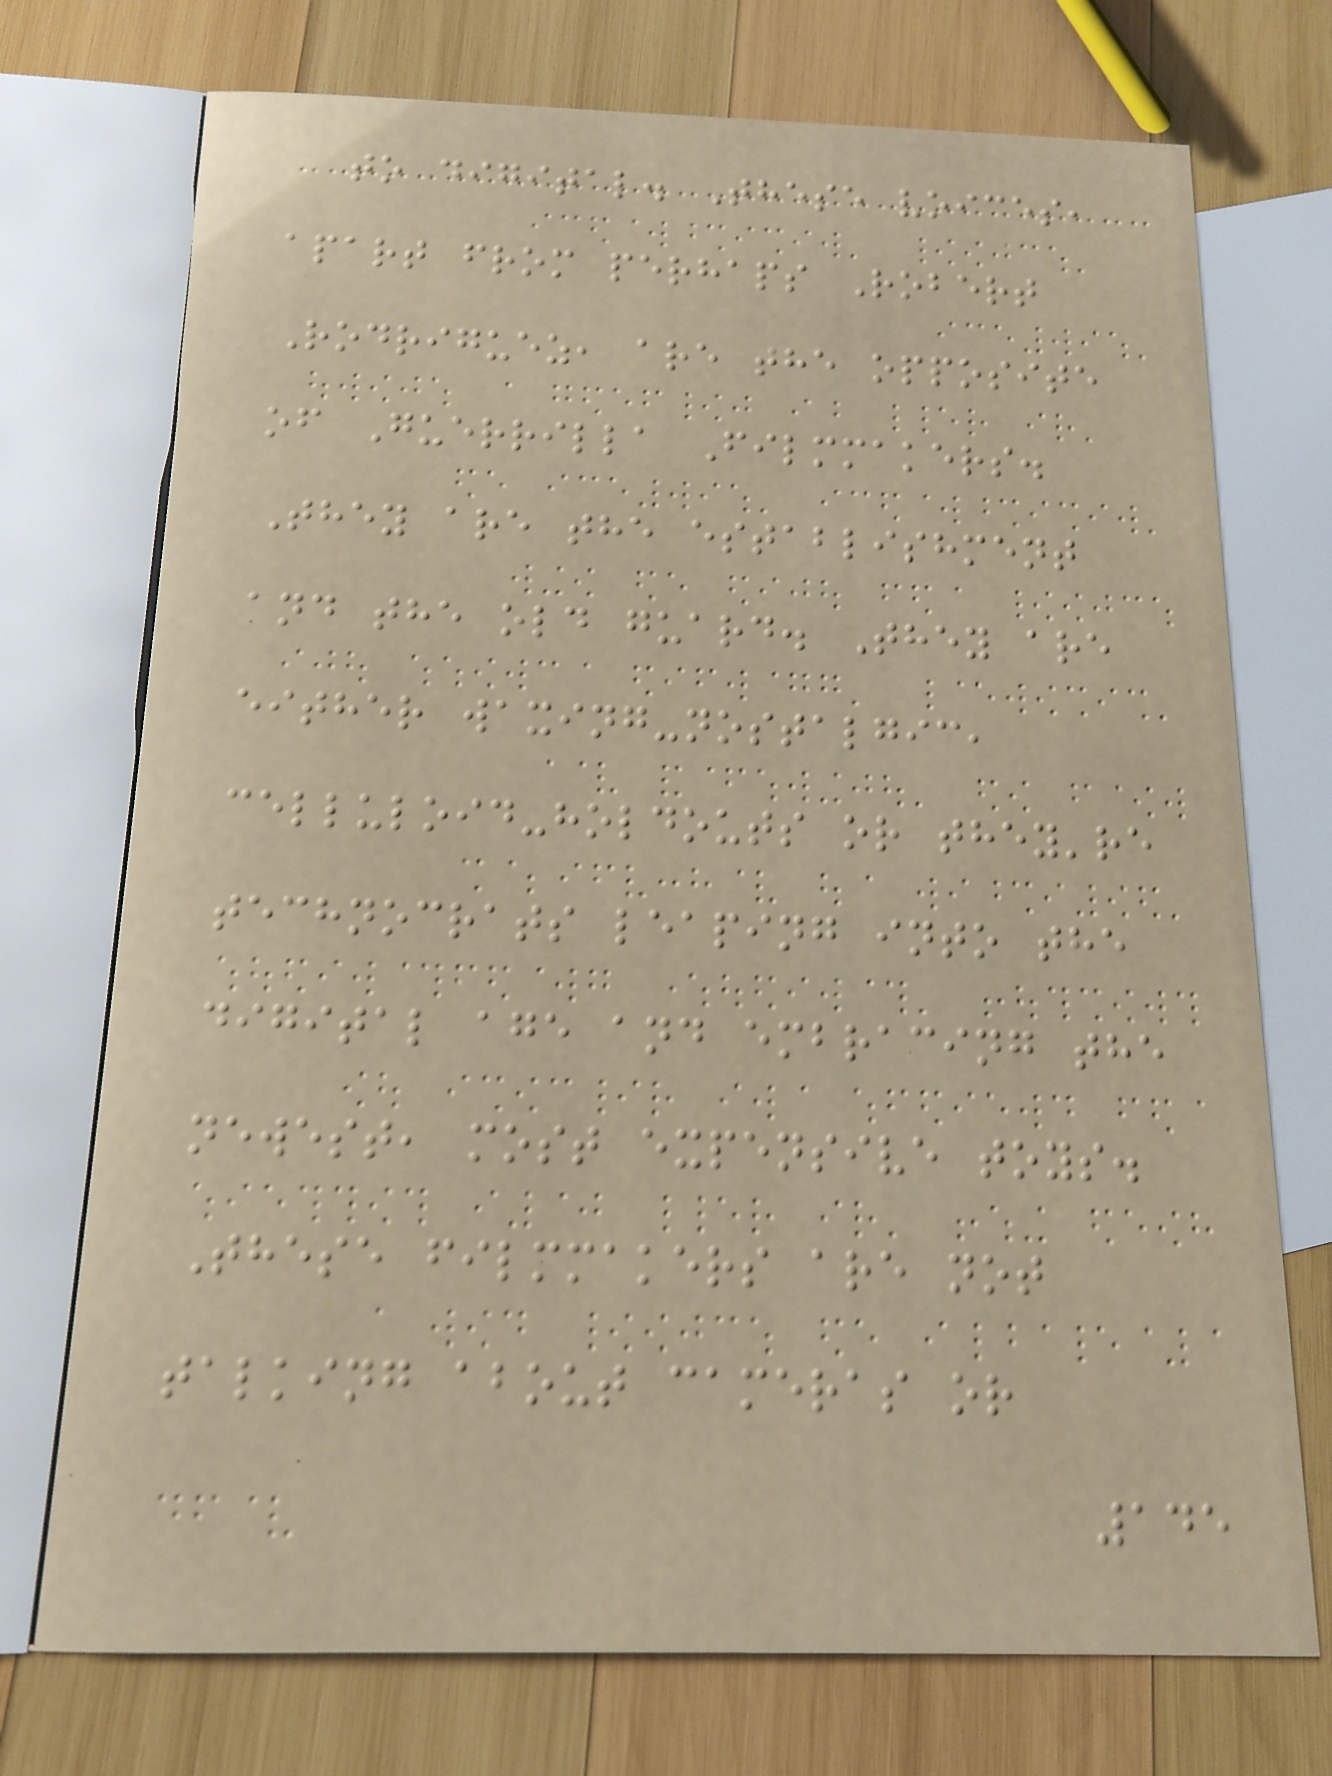to digital. These voices,
apart from perhaps Robert
Rodriguez, are the opposite
of Guerrilla Filmmakers.
They are the establishment
and the old guard. They are
either waxing-nostalgic,
celluloid-holdouts or they're
technocrats leaping into the
digital age and embracing the
newest, most expensive toys.
These filmmakers are not
talking about cameras or
145
